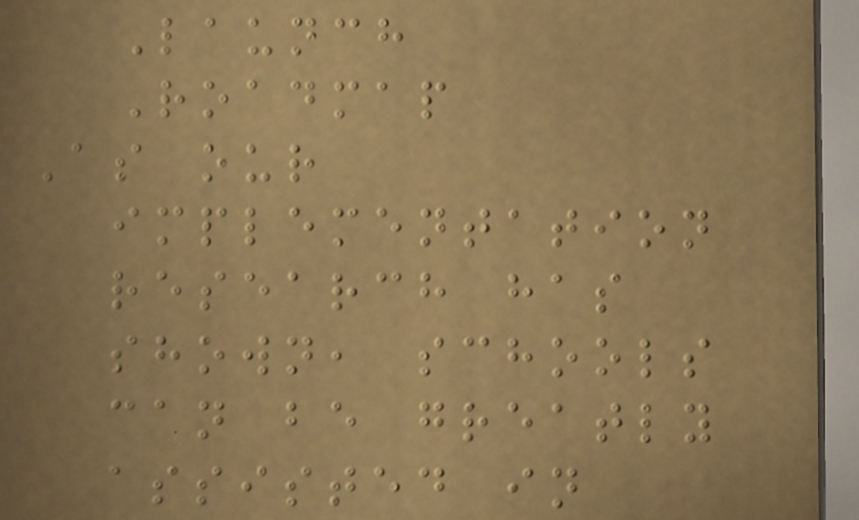Launch
Roadmap
As our
implementation
research has
shown, schools
can be greatly
assisted in
